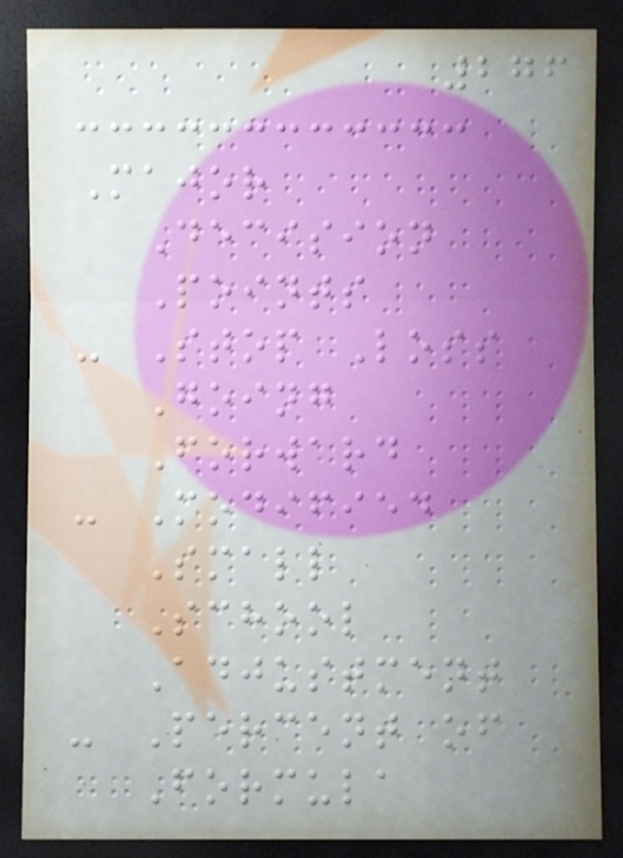276
Major
Decision
Points
- Stop Loss
Going
Forward
- Modified
Small
School
Adjustment
- Percent of
Formula
